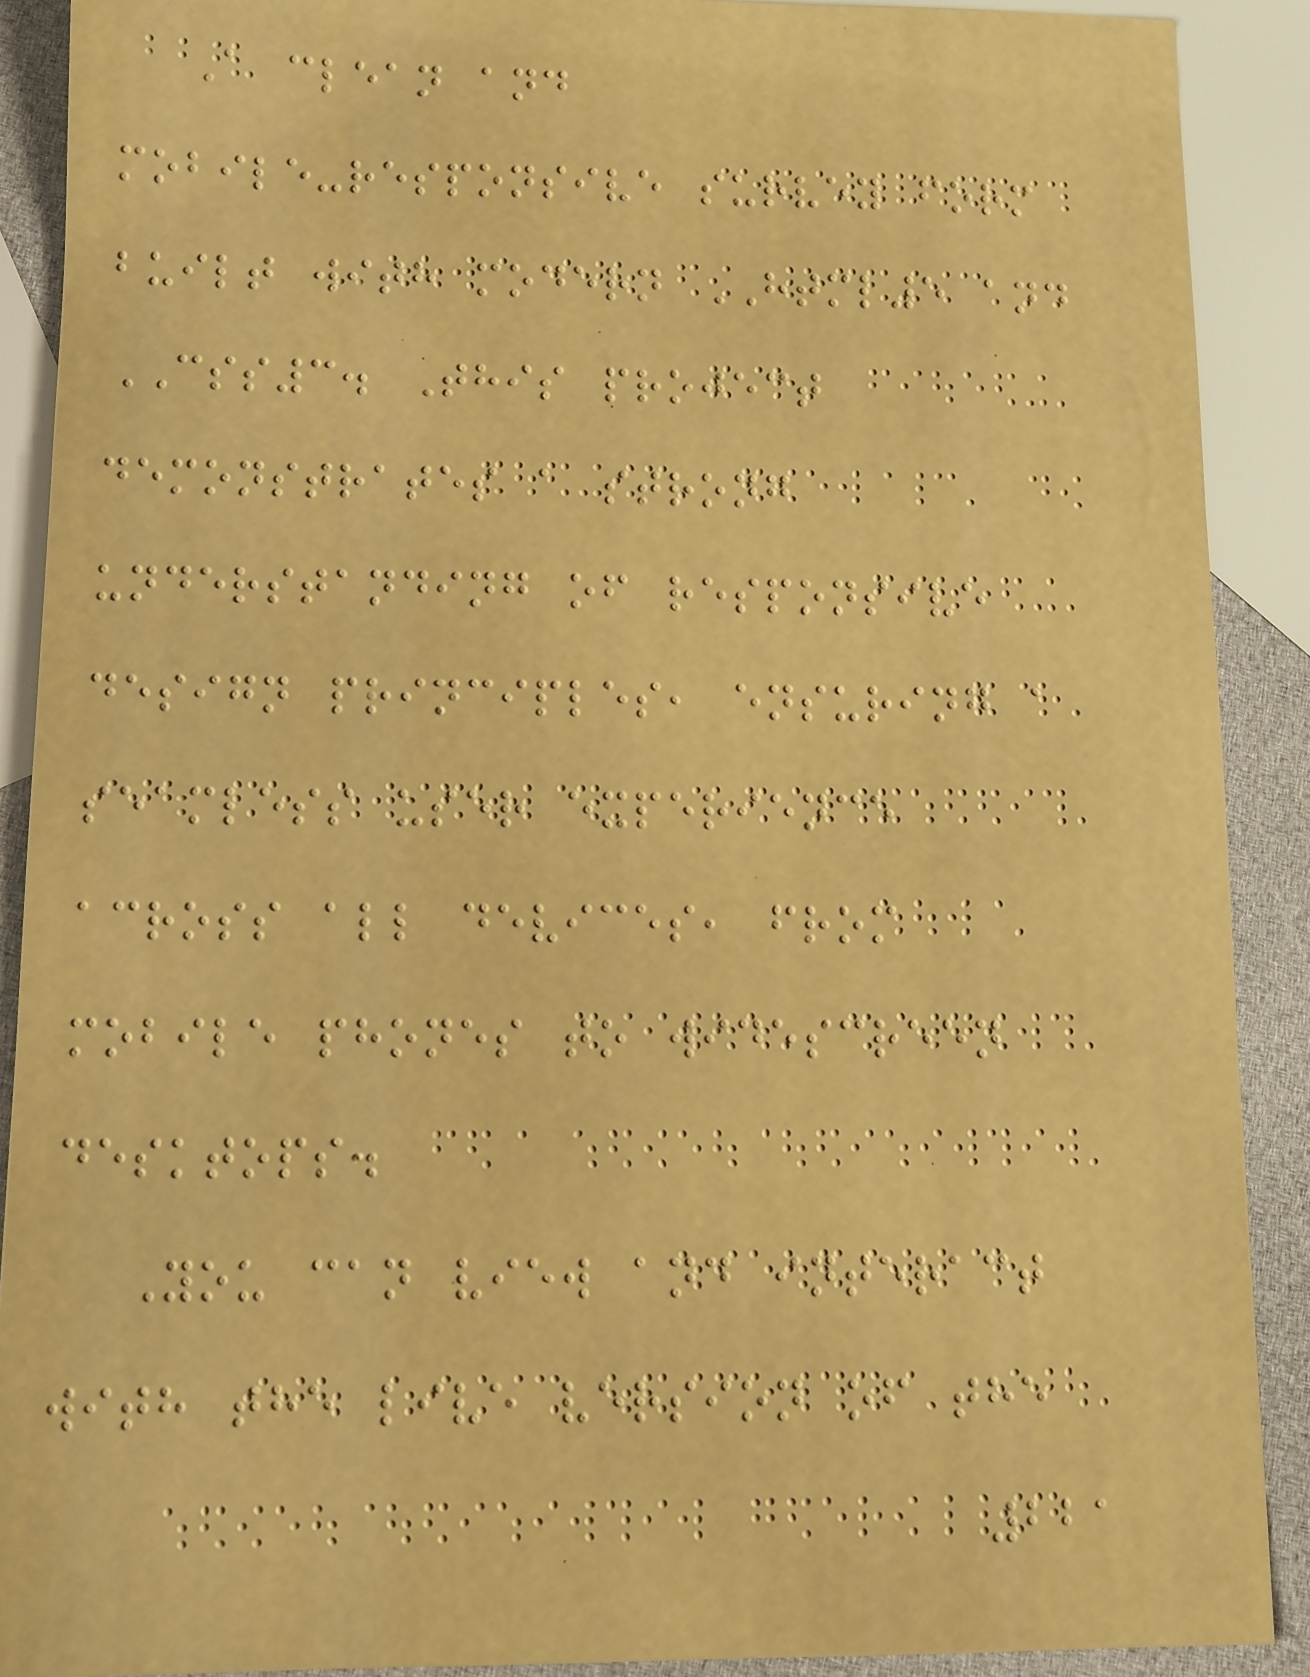A clean and
mobile-responsive survey form
built with modern HTML5 and
CSS3. This project
demonstrates a strong
understanding of responsive
design principles, ensuring a
seamless user experience
across all devices, from
mobile phones to widescreen
desktops.
You can view and interact
with the live version of the
221
